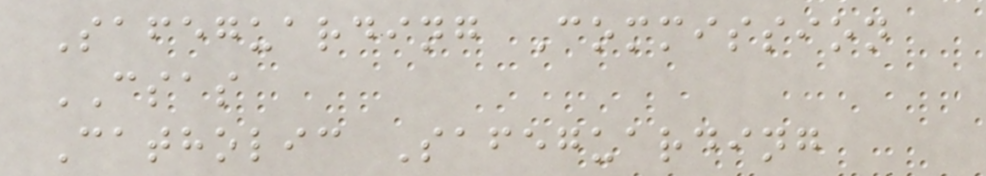Safeguarding Commission
CSAS
Catholic Safeguarding
